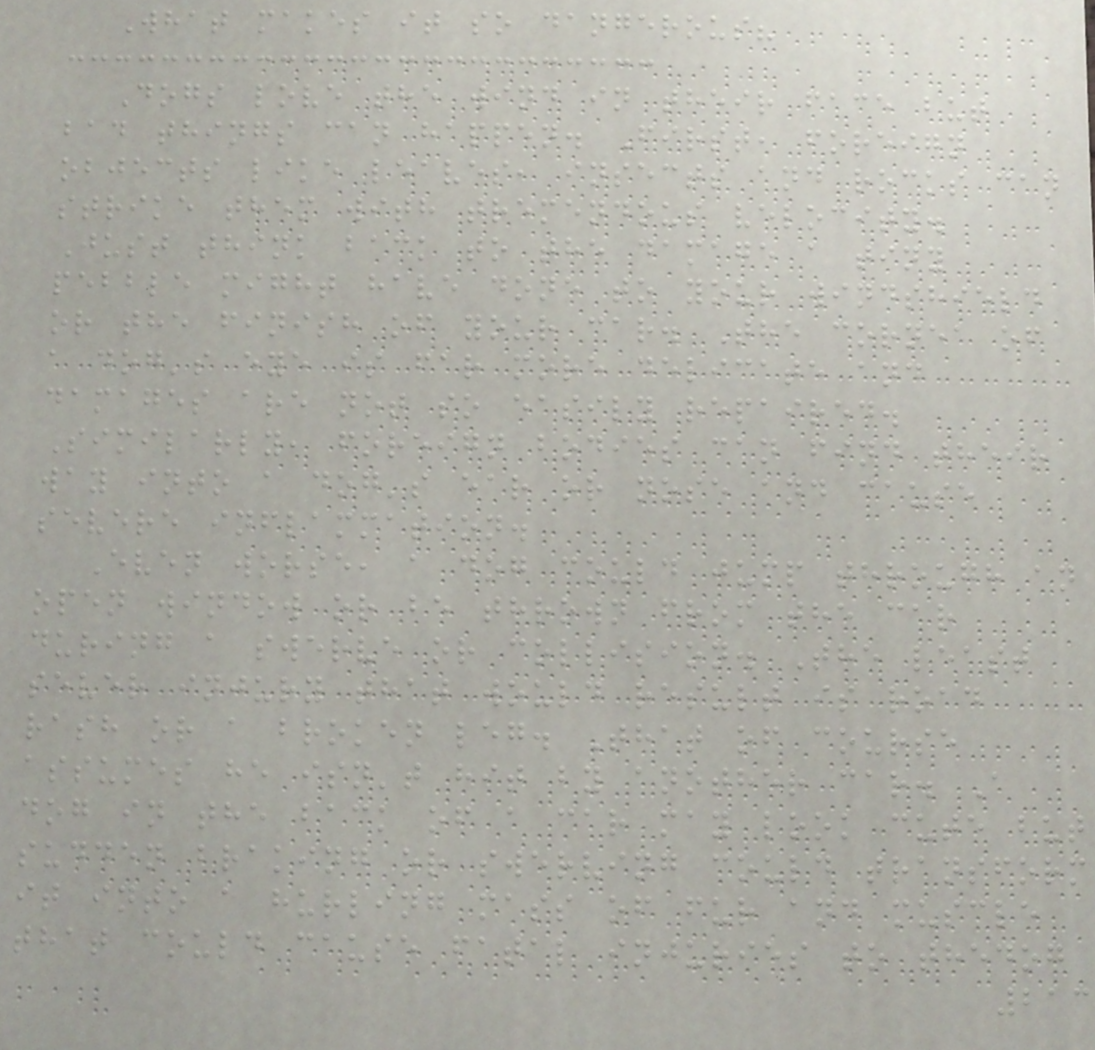What makes it so dangerous?
Dogs love the wind in their face but
bad things can happen. First, foreign
objects like leaves, insects and rocks can
strike them with tremendous velocity.
Just think back to the damage a tiny
pebble might have done to your windshield
or the finish of your car. The cornea of
a dog's eye is far more delicate and
damages are not so easily repaired.
Similarly, foreign bodies can find their
way into a dog's ear or nose and cause
severe inflammation.
Even worse, a dog could jump through an
open window or be thrown from the car
during a swerve or collision. The least
sever injury that would result is road
rash or a broken leg. That of course
assumes he isn't hit by another car. A
dog in the back of a car may look cute but
sudden braking or swerving could transform
it into a hurling mass of fur and muscle
that could cause fatal injuries to thedog
213
